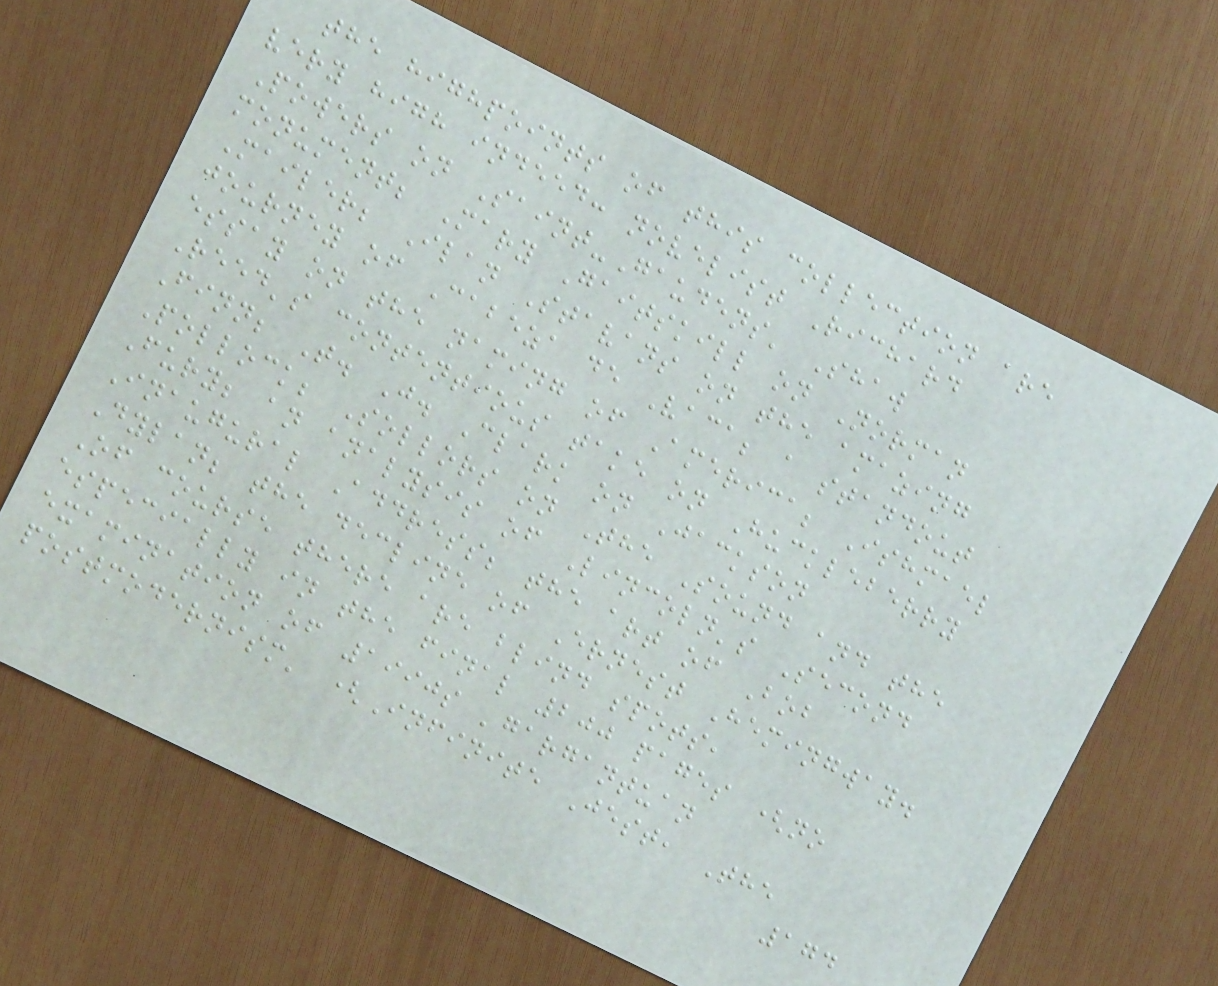the highpoints of this collection are
very high indeed: novelist Richard
Powers on Saint-Gaudens' Shaw
monument; Mary Gaitskill on Norman
Mailer; Ilan Stavans on the amazing
journey of Cabeza de Vaca; a standout
essay on the naming of America; Ishmael
Reed's contentious take on Huckleberry
Finn; T. J. Clark on Jackson
Pollock; Sollors on The Sound and the
Fury; an analysis of Lincoln's Second
Inaugural Address; the art of Bob
Dylan; the decline of Ernest Hemingway.
Of course there are blind spots,
especially in the final 200 pages (no
examination of 1990s 'gargantuan
postmodernism' (Infinite Jest, The
174
